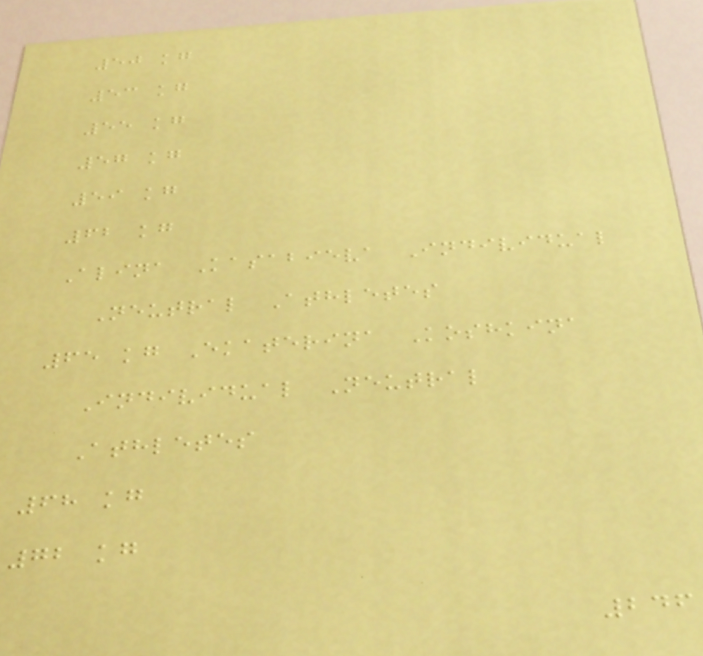50 kg
53 kg
55 kg
57 kg
59 kg
62 kg
Alina Kasabieva Individual
Neutral Athletes
65 kg Ekaterina Koshkina
Individual Neutral
Athletes
68 kg
72 kg
246
